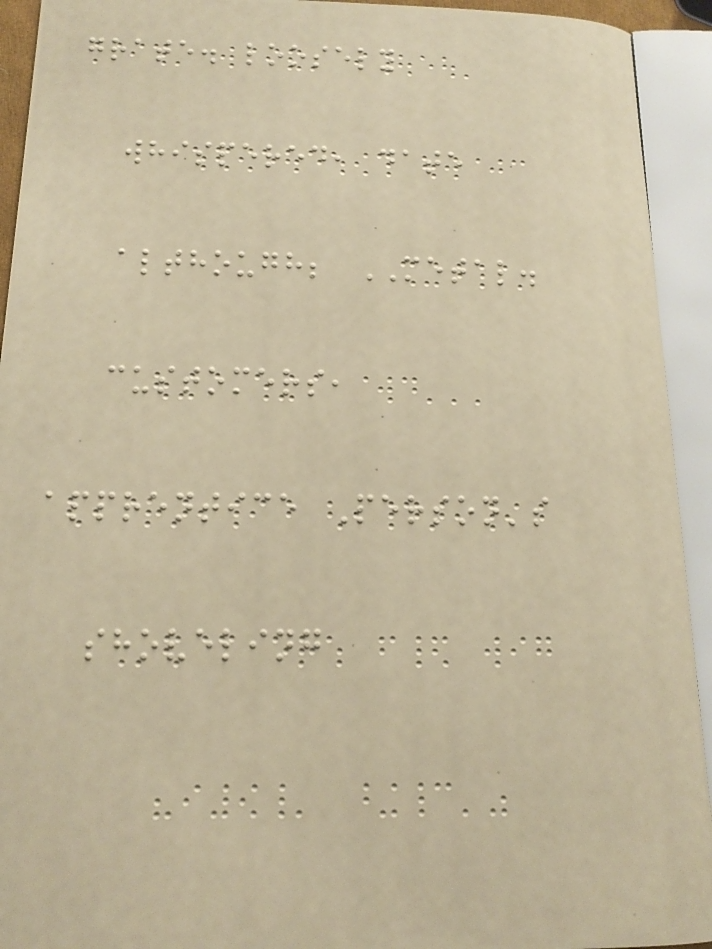grate. loosely
whispered, date
although; METAL.
customers,
apprentice Person's
shoveling
